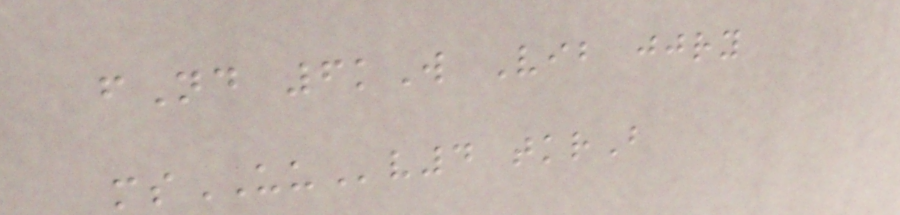fNd 6kW Vib jjry
msUUv4 tkrB
